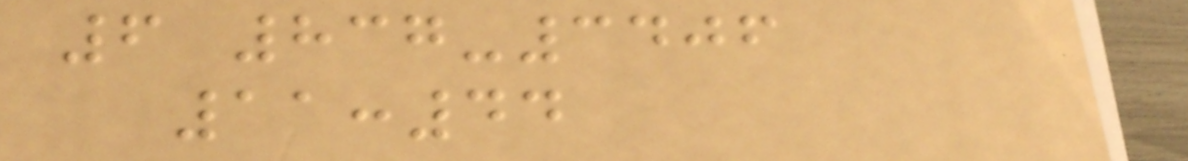6 837-3406
11:44
